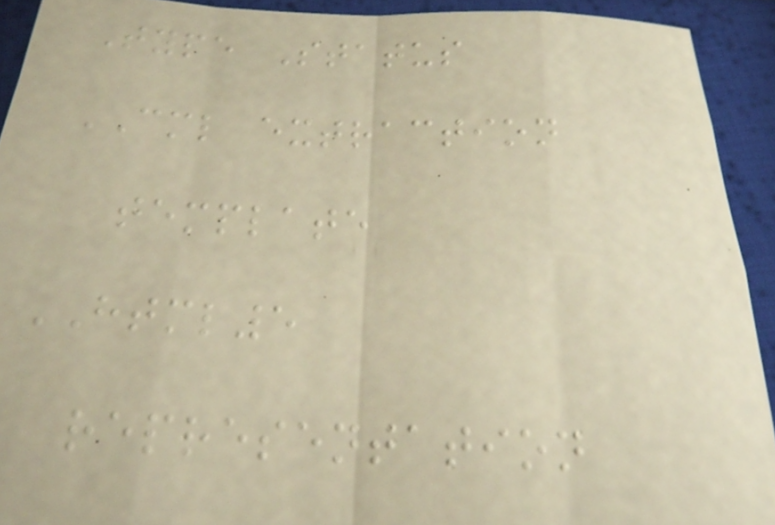Type Status
CML extraction
template
HTML5
representation
